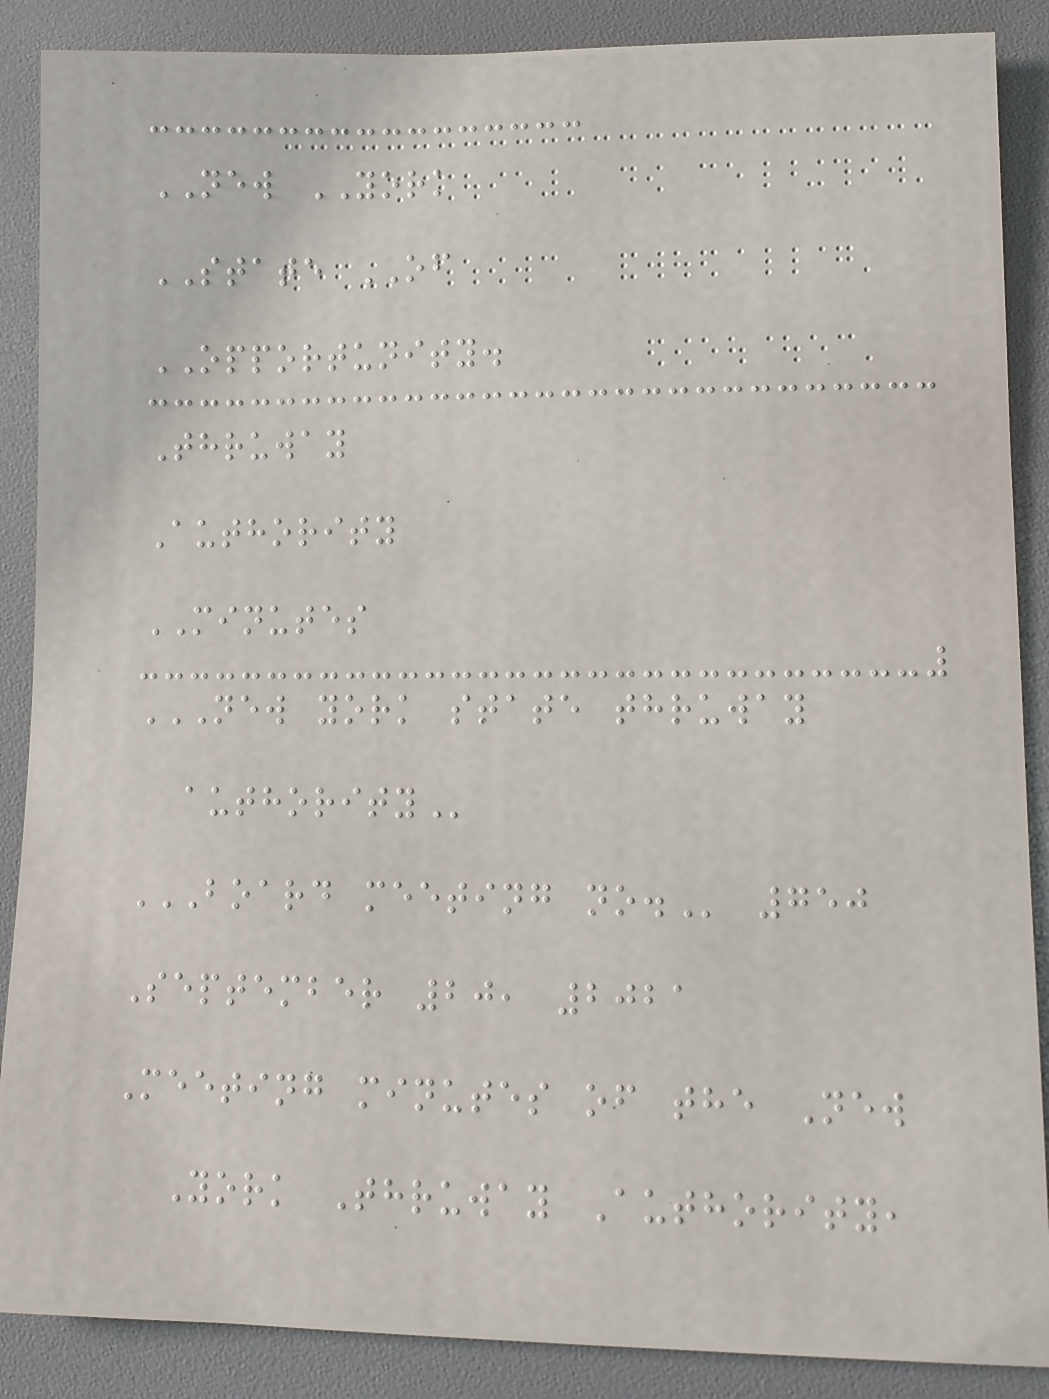NEW YORK
STATE OF
OPPORTUNITY.
Thruway
Authority
MINUTES
NEW YORK STATE THRUWAY
AUTHORITY
BOARD MEETING NO. 750
September 20, 2021
Meeting minutes of the New
York Thruway Authority,
